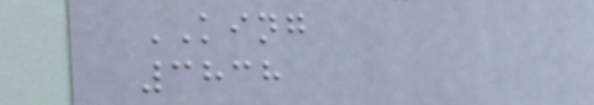KING
3838
